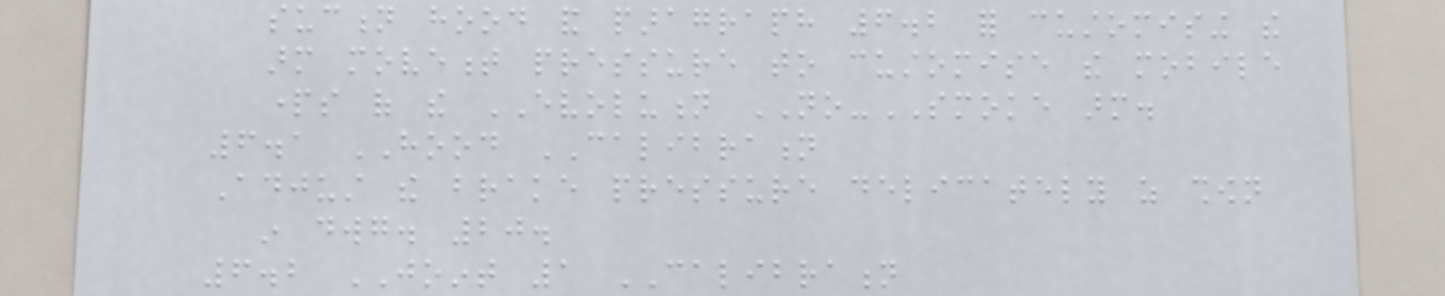suction hood and paragraph 6.2 for customising the
arm movement pressure to customise the mobile
parts of the EVOLUTION NO-SMOKE arm.
6.1 HOOD CALIBRATION
Adjust the brake pressure delicately as shown
in dwg. 20.
6.2 JOINT 1 CALIBRATION
